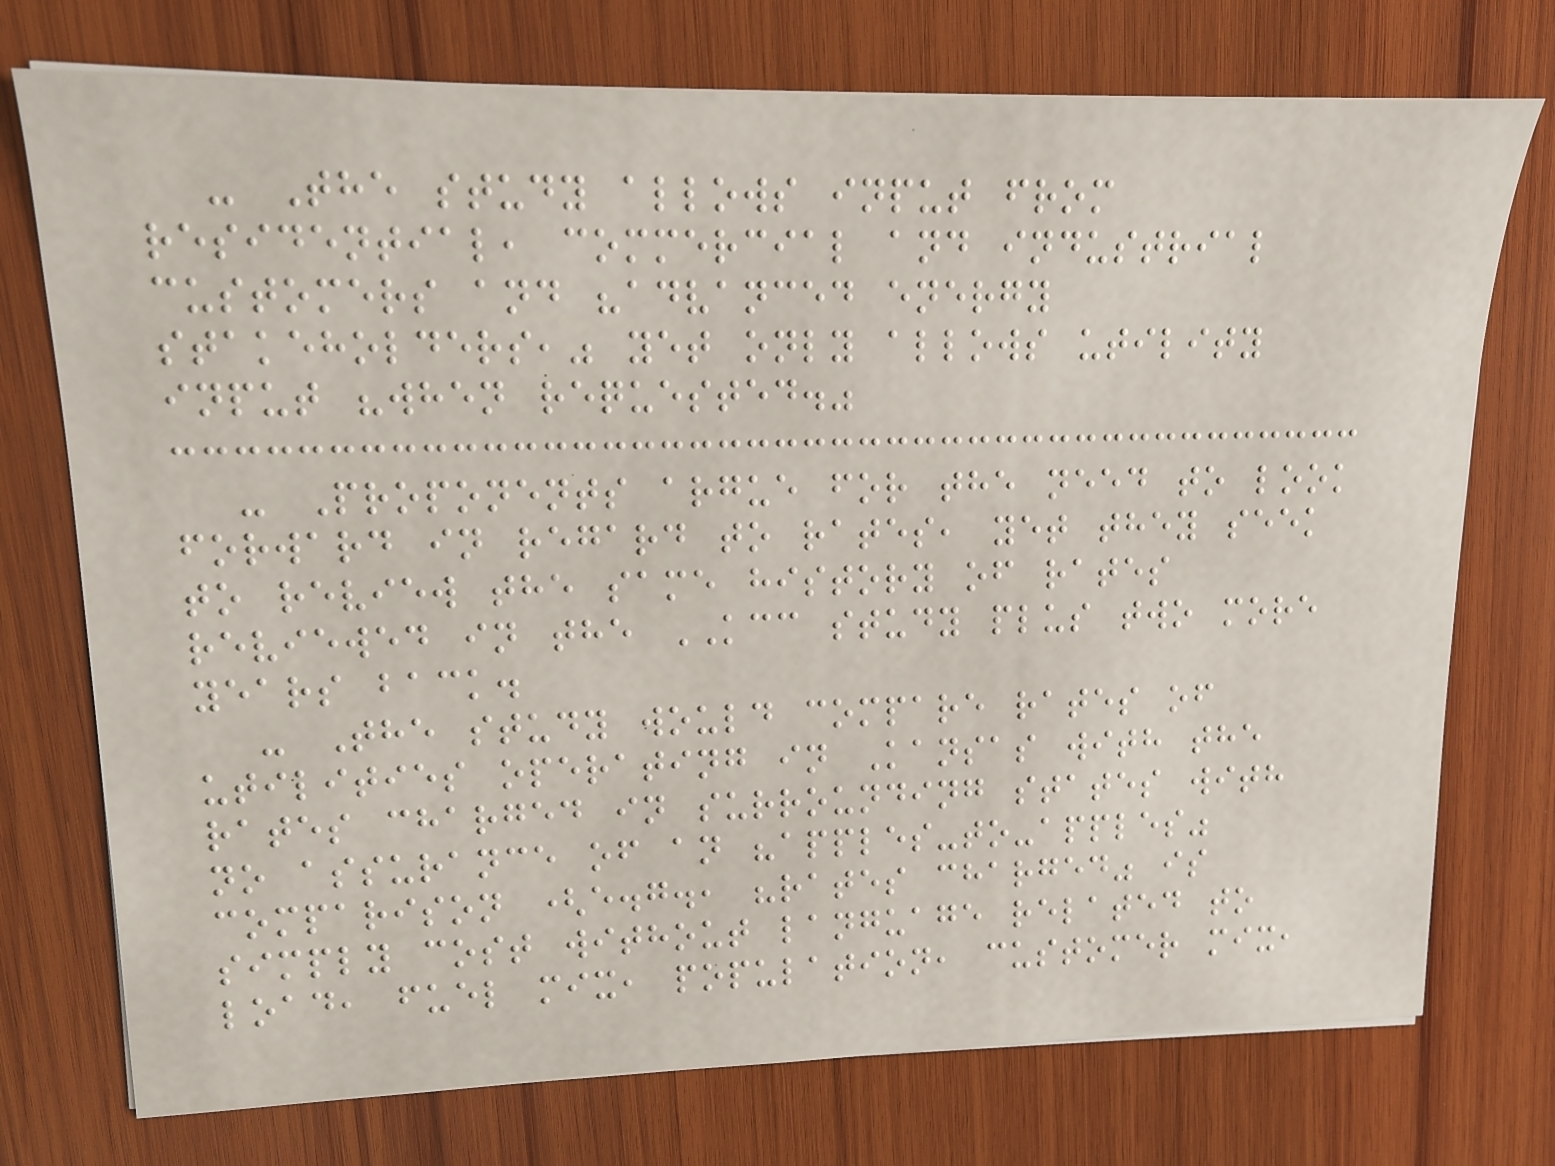- The study allows input from
residential, commercial and industrial
customers and "advanced energy
stakeholders," yet only allows utility
input "when requested."
- Proponents argue for the need to look
forward in regard to rates, yet they seek
to review the same history of rates
reviewed in the KCC study plus two more
years back.
- The study would compare rates of
utilities operating in Kansas with the
rates charged in surrounding states with
no assurance of an "apples-to-apples"
comparison (e.g., "rates charged" is
simply cost without language related to
load, fuel mix, population, customer mix,
